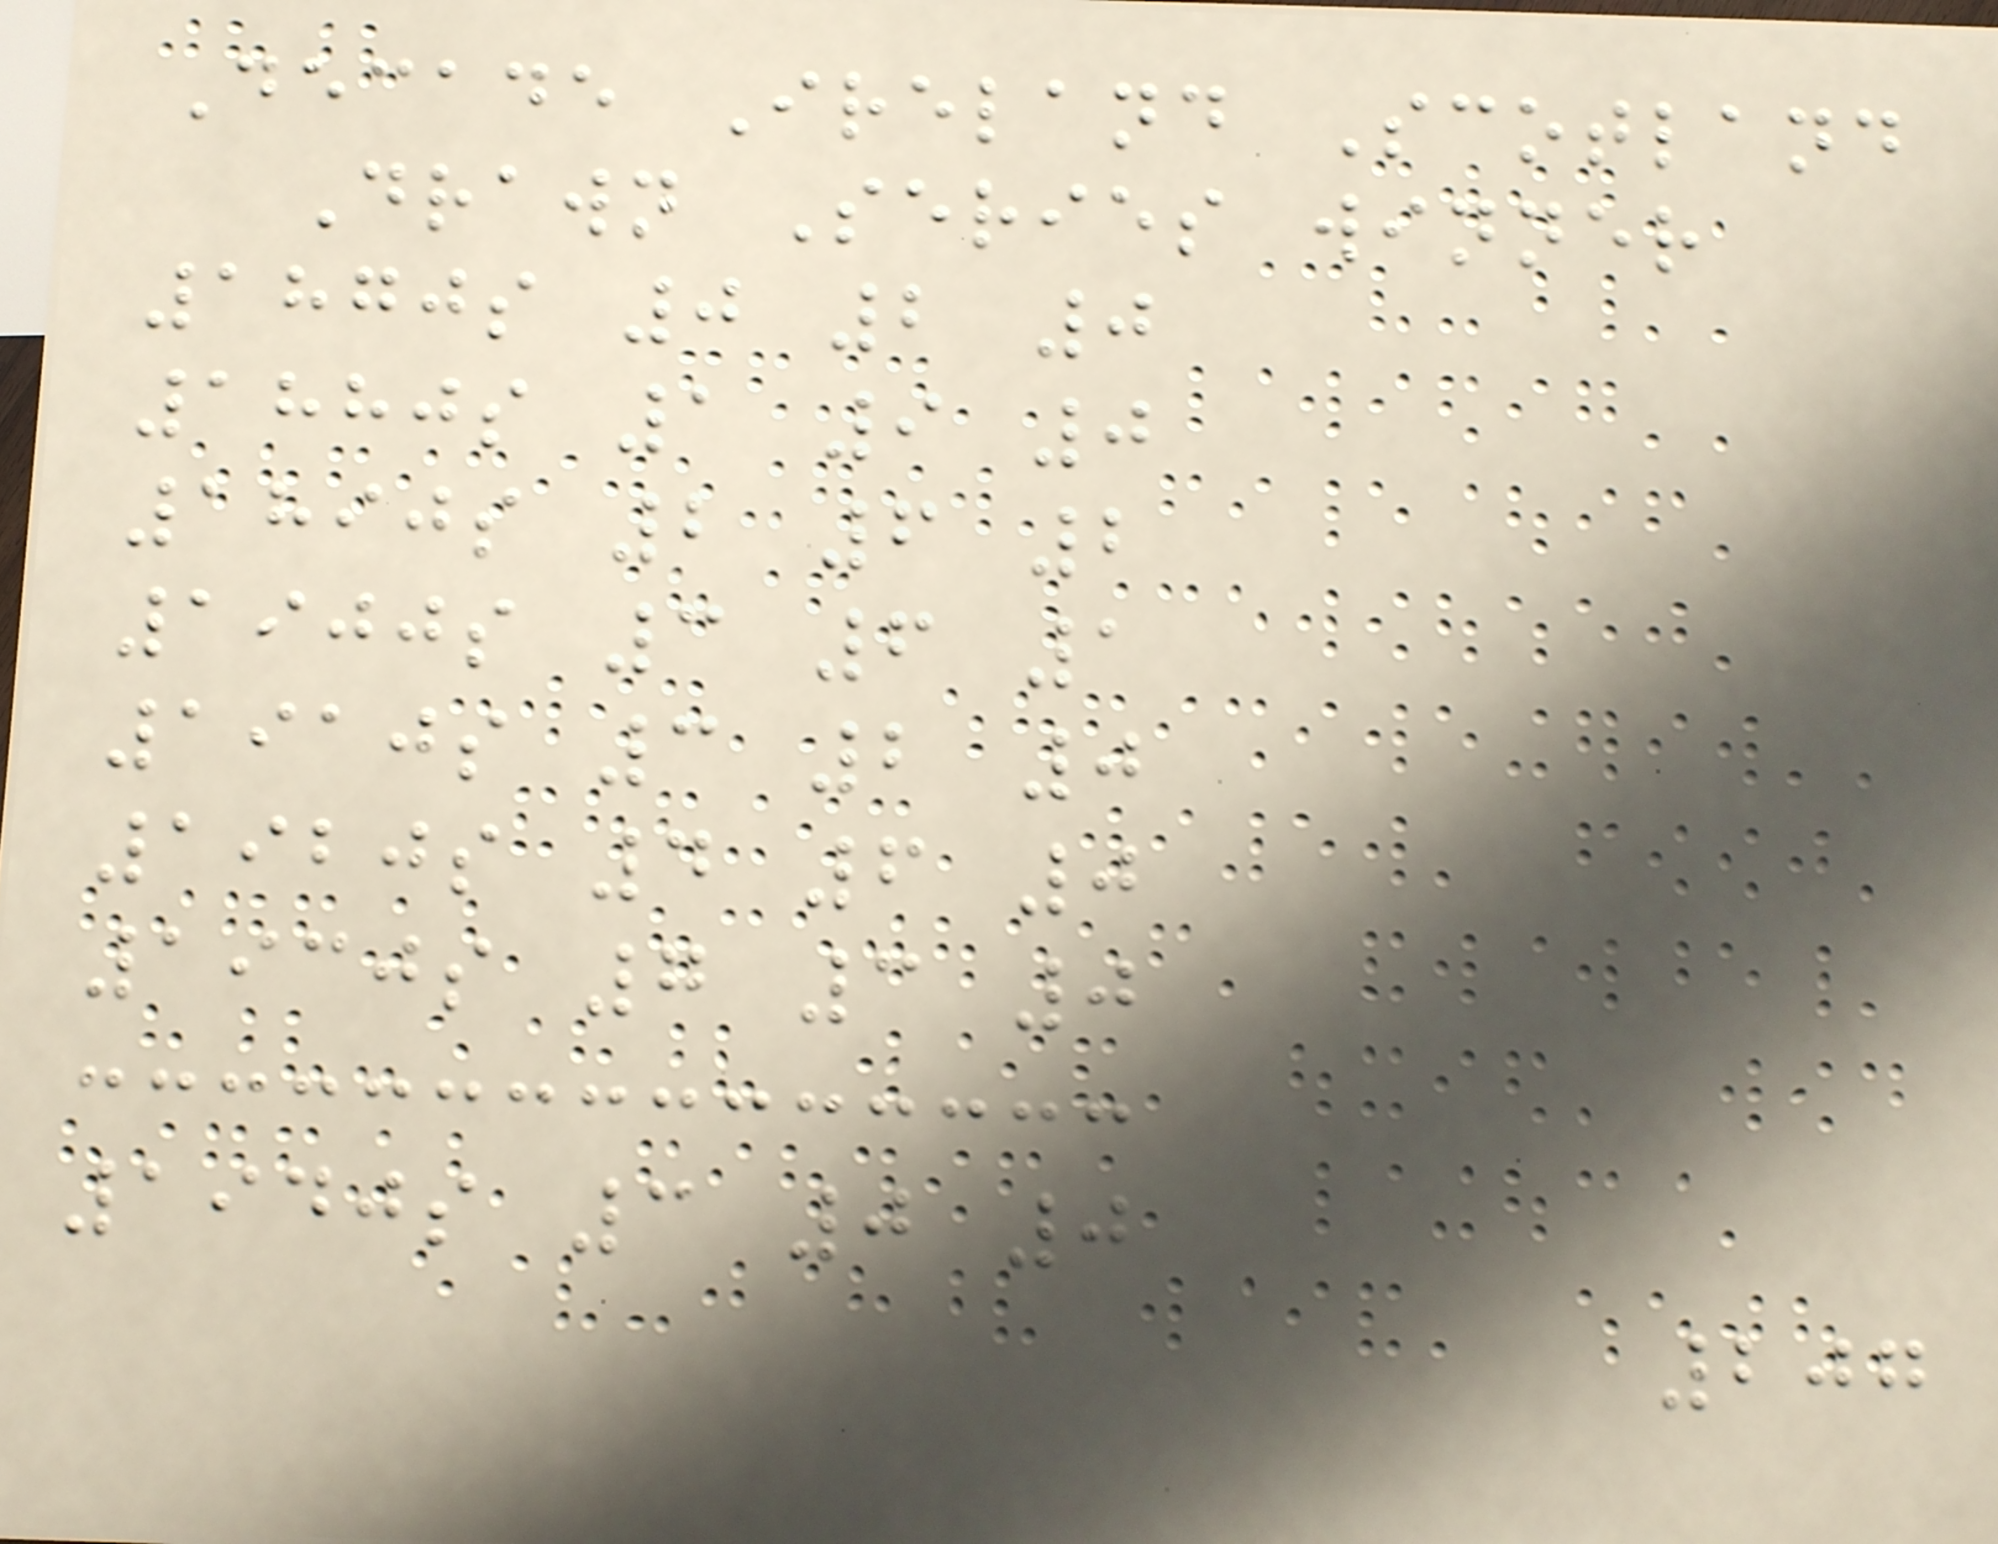Decade Ireland Scotland
Drawn Series winner
1870s 0 2 0
1880s 1 9 0
1890s 2 6 2
1900s 3 6 1
1910s 3 2 0
1920s 4 6 0
1930s 7 3 0
1940s 3 0 0
207
